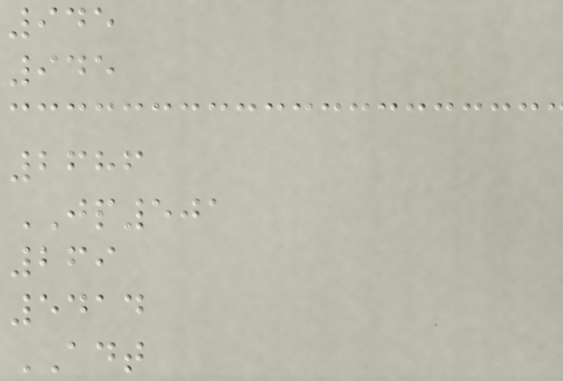945
945
2686
JP501
269
5414
ADT
